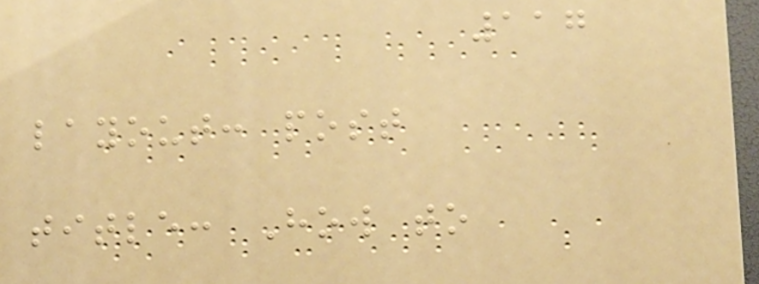117
layout: post
title: How to
